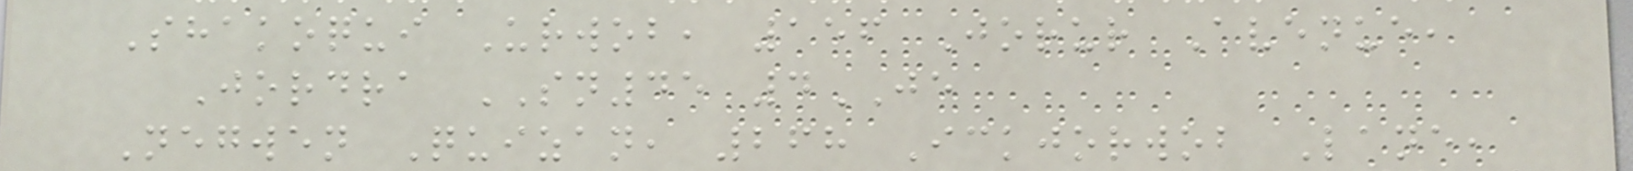Shakoqui Urwob, 156 Jorur Avenue,
Jordra SN45 4JE
Negwen Quizan, 268 Ickjorwob Lane,
